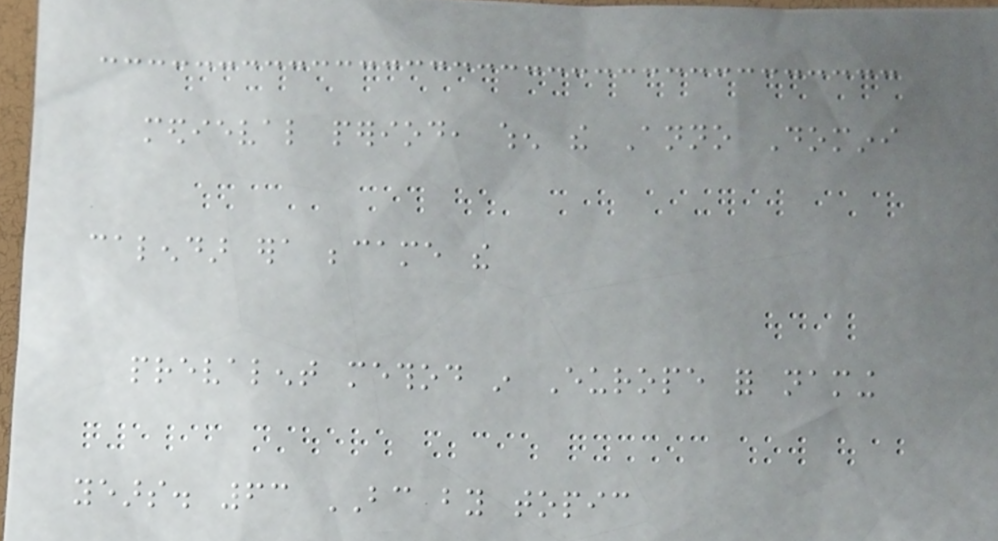medieval period, when the Anno Domini
calendar era became the
prevalent method in Europe for naming
years. 63 BC by topic
